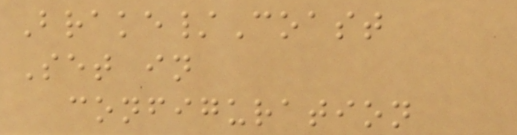Brake/Coast
Set in
configuration
